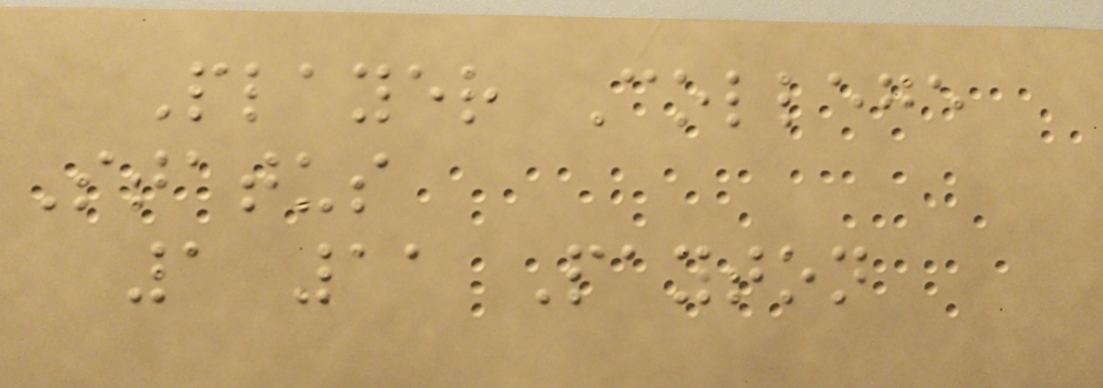Player College
Status
1 11 Payton
